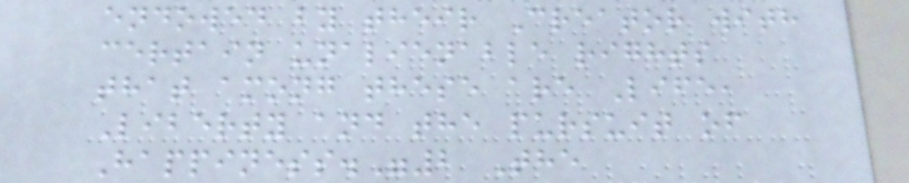endowed by their Creator with
certain unalienable rights
that among these are Life,
Liberty and the pursuit of
Happiness."2 The
